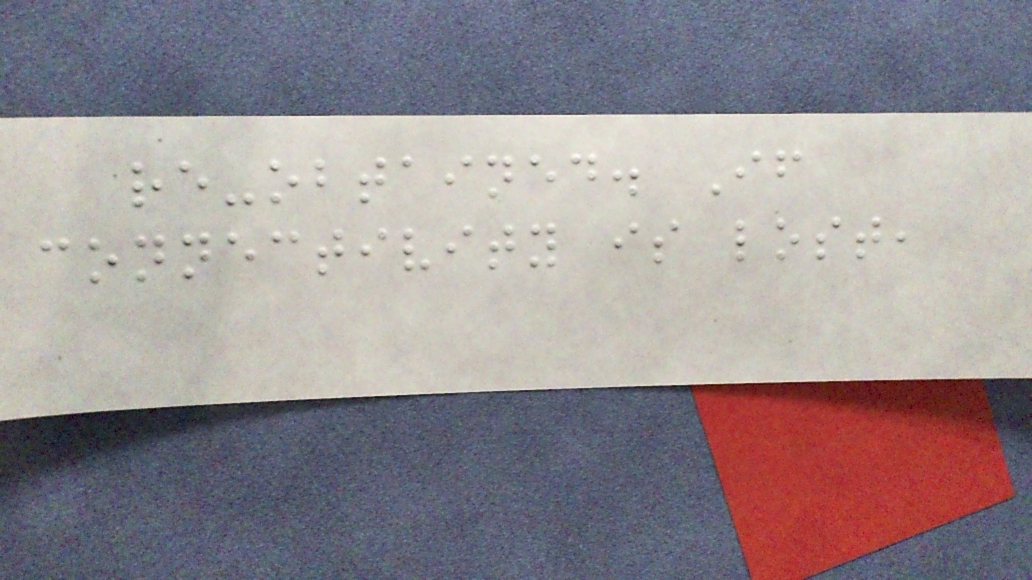re-obtained. If
connectivity is lost,
